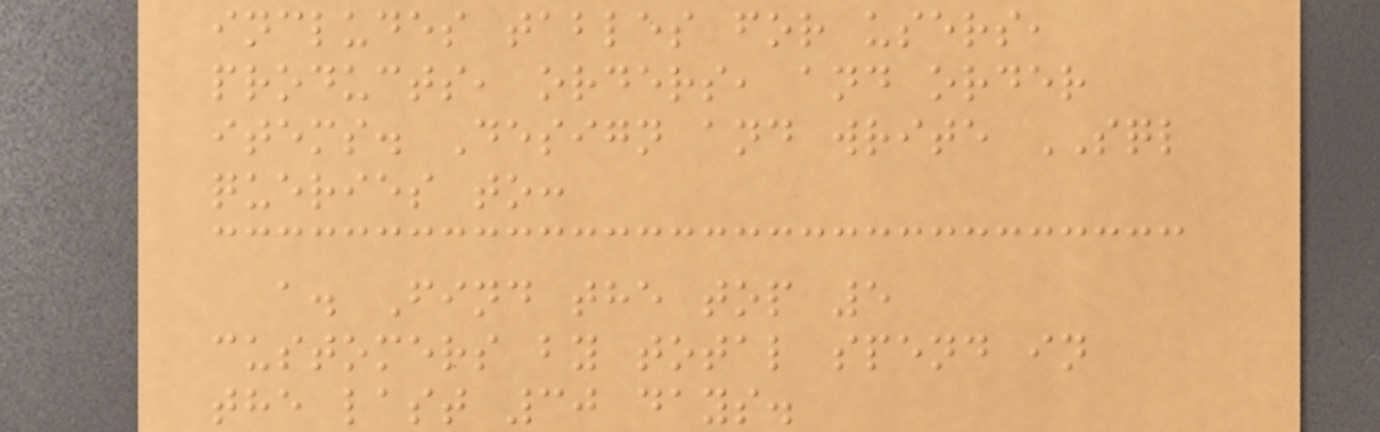includes tables for users,
products, orders, and order
items. Design and write SQL
queries to:
a. Find the top 5
customers by total spend in
the last 30 days.
